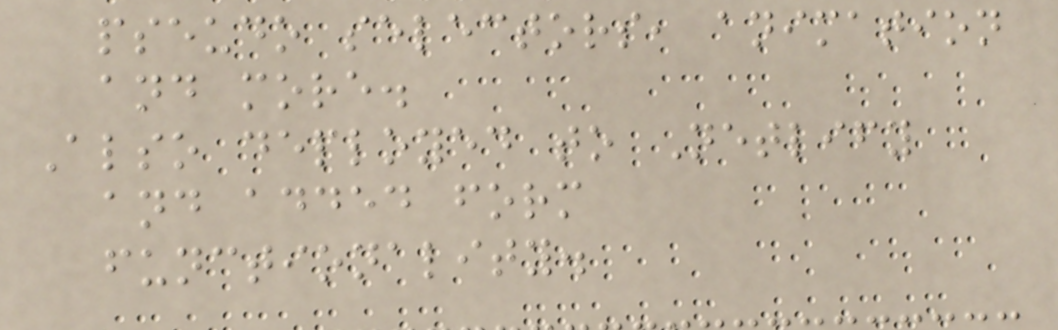pseudo selectors, animation
and more.
Also deployed to Netlify
and added form
functionality.
